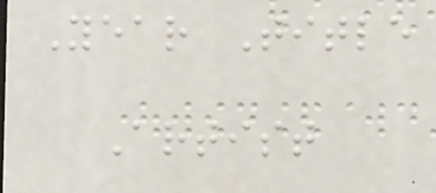Year Title
Artist
